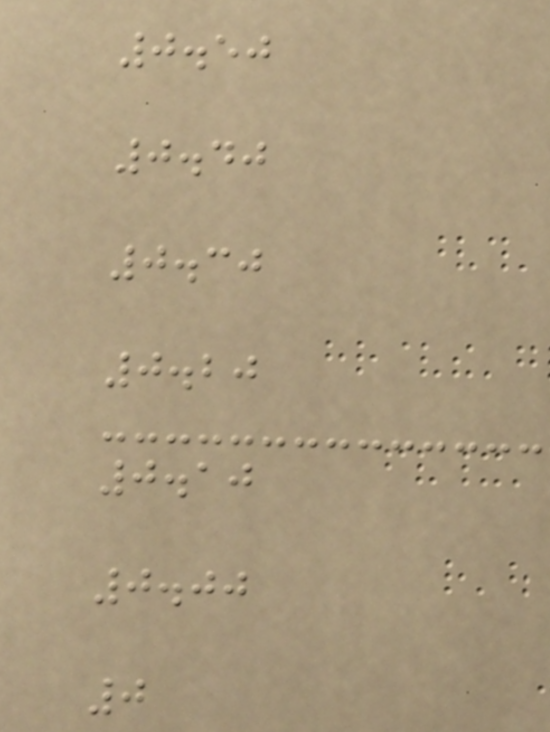0.50
0.40
0.30
0.20
0.10
0.00
0
